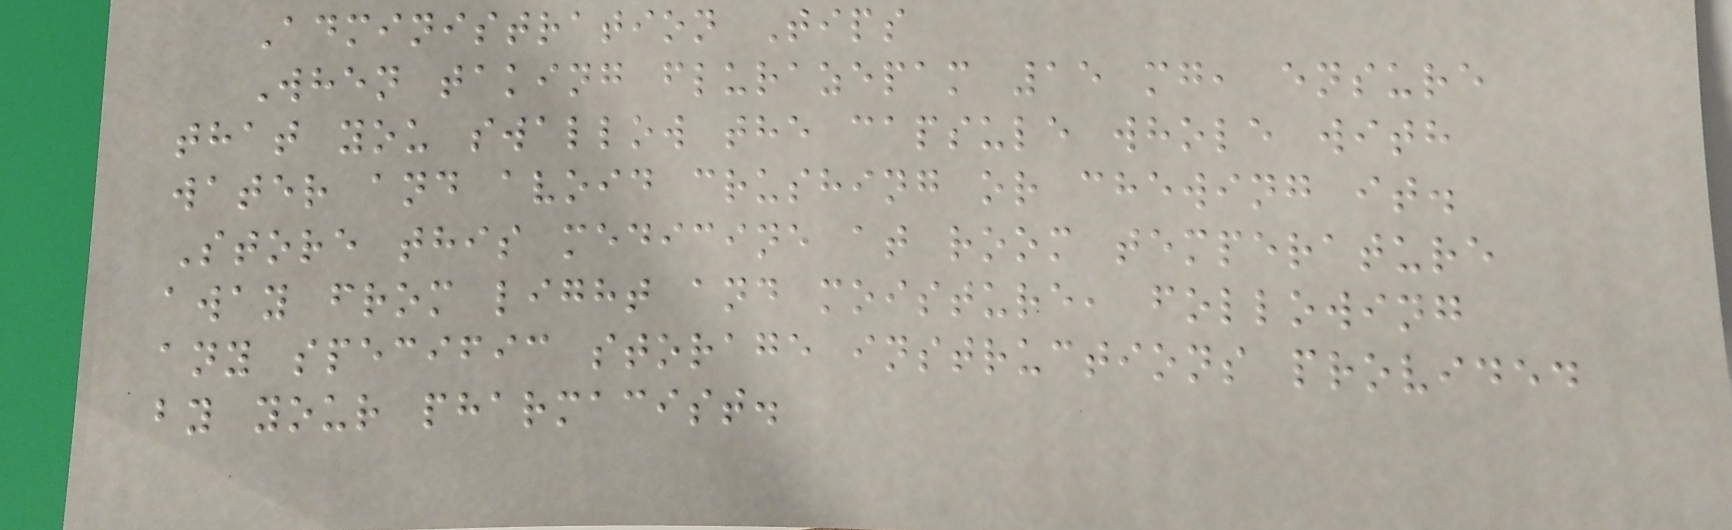Administration Tips
When taking flurazepam 15 mg, ensure
that you swallow the capsule whole with
water and avoid crushing or chewing it.
Store this medicine at room temperature
away from light and moisture, following
any specific storage instructions provided
by your pharmacist.
